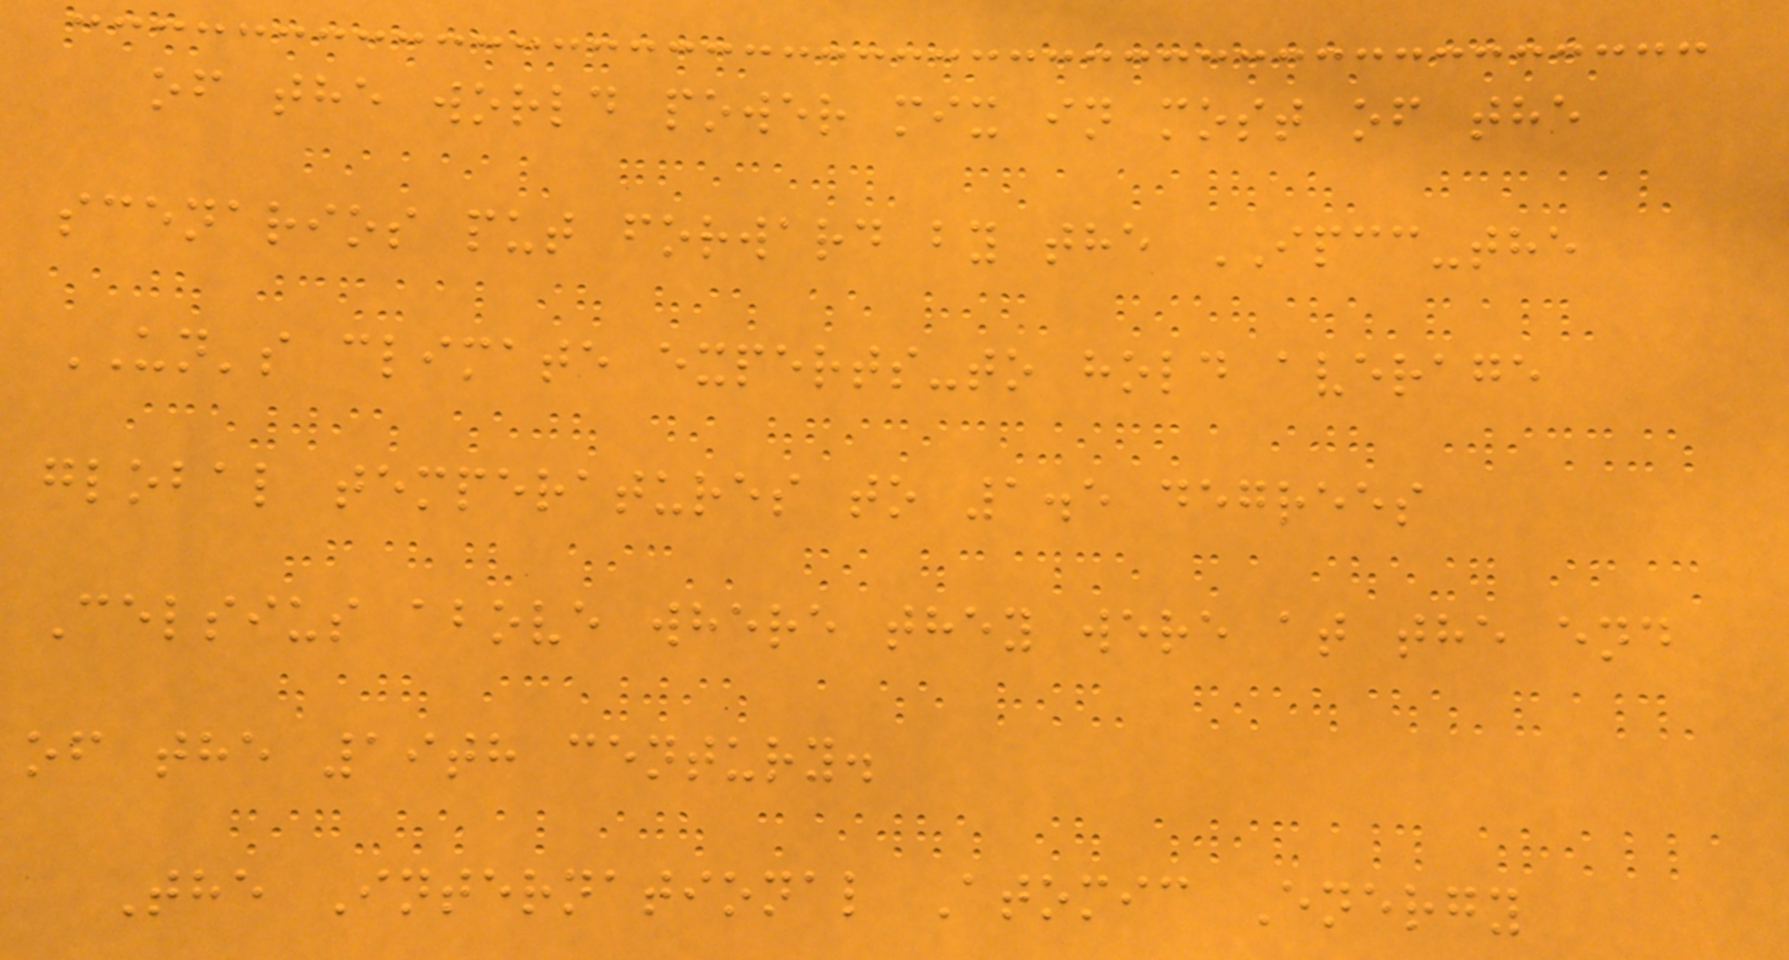of the world power mix in most of the
scenarios put forward by the IPCC-the
UN's climate experts-to hold average
global temperatures to 1.5 degrees
Celsius above where they were at the end
of the 19th century.
The International Atomic Energy
